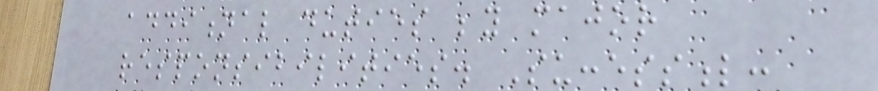additional duties beyond major
responsibilities. Successful:
